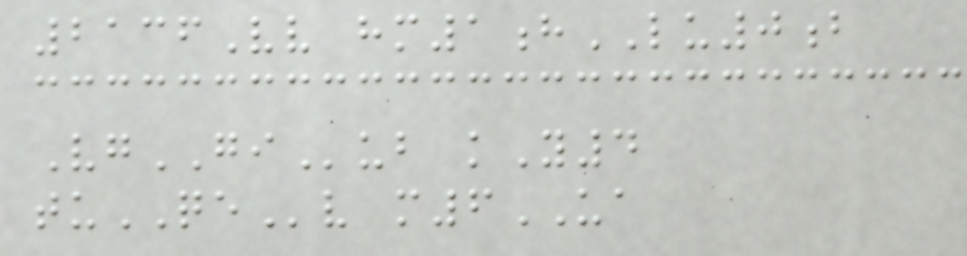2136Vv hm1hLU0b
VgGIub kY4
tuQEv m6UA
